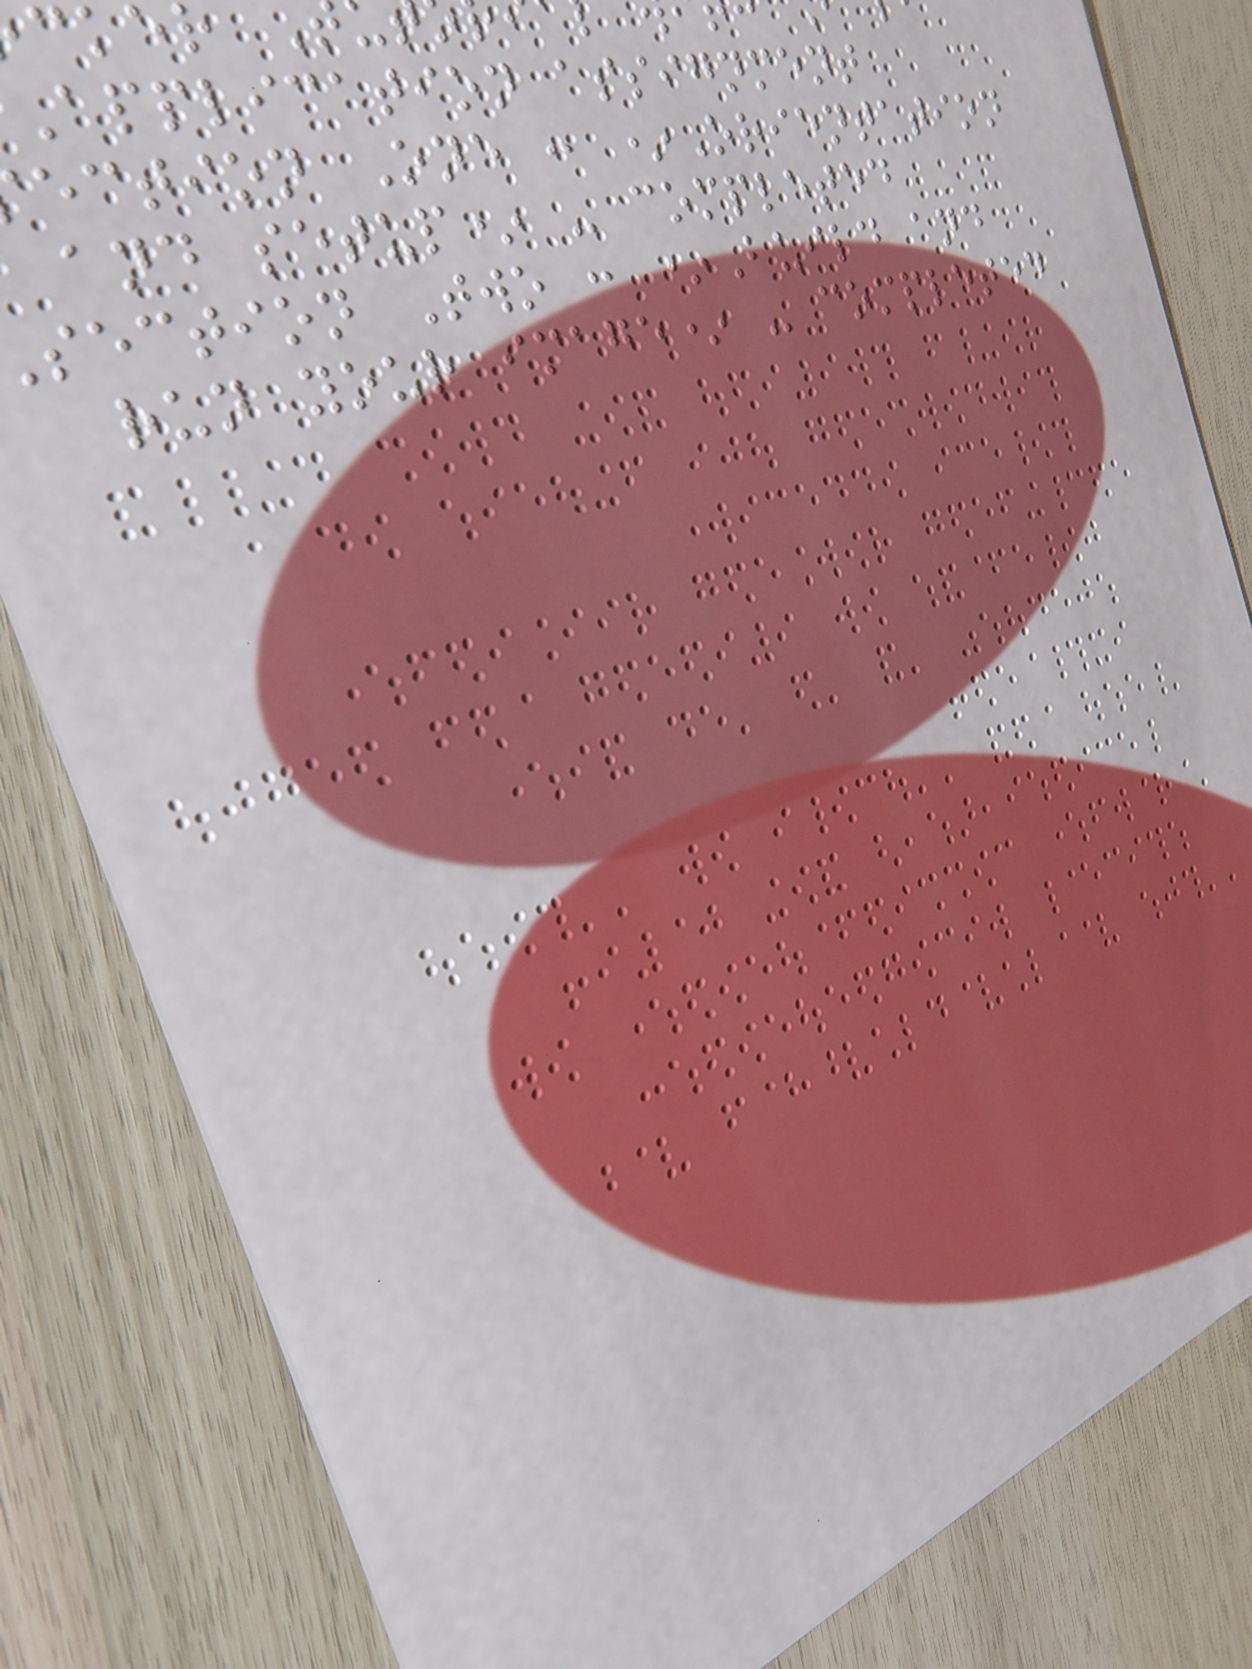Application assignment
ection One : *Orientation
and setup* - completed
section Two : *Build and
run your image* - completed
